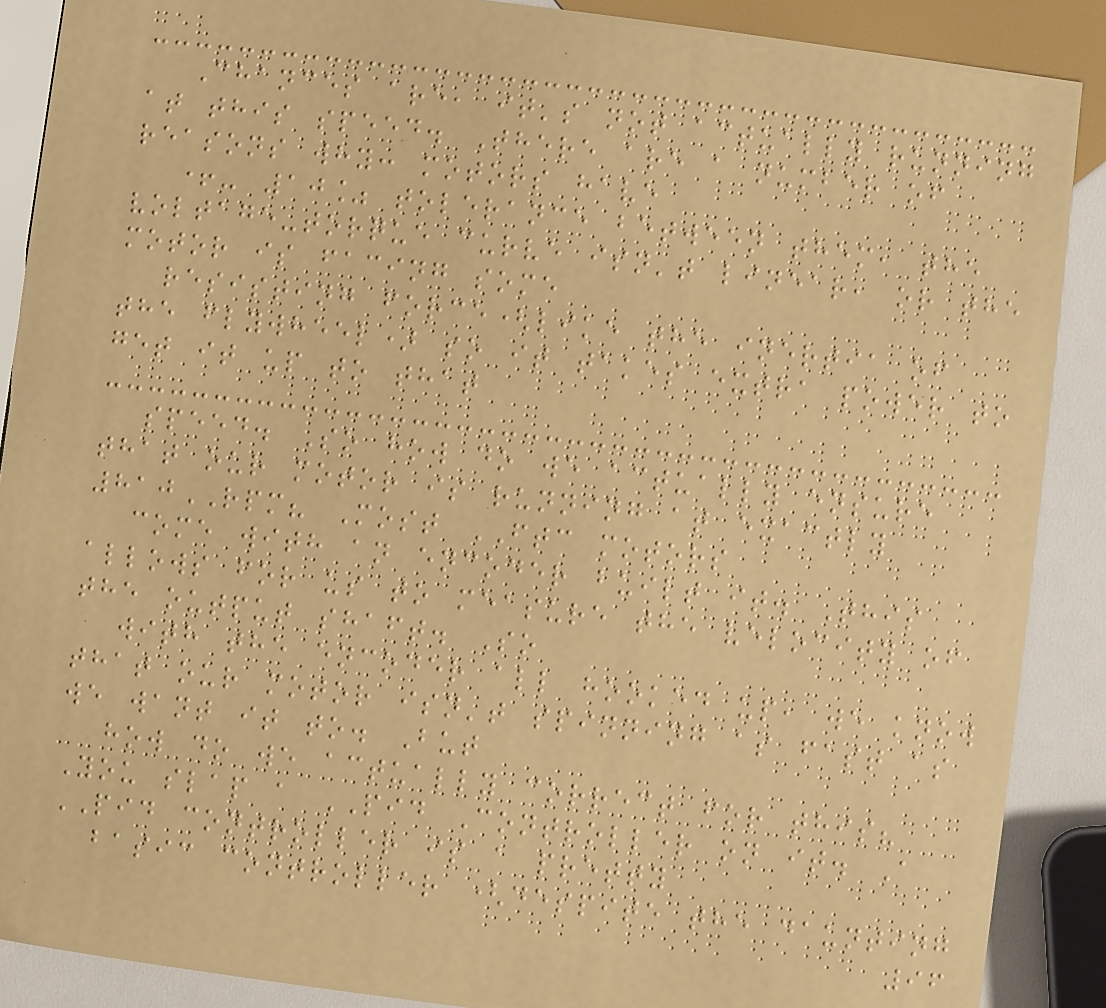Chances are, it's not actually running
at this speed. There are a number of
reasons why: motors have
+- 10% tolerance between them, the
voltage-torque curve isn't linear, or the
motor is facing some
resisting force(like the inertia of
the flywheel) so it takes extra power to
get it up to that
speed. So how do we actually ensure
that our motor is running at exactly
810RPM? Most FTC motors
come with an encoder built it. This
allows for us to measure the velocity of
the output shaft. So
with the encoder all hooked up, we know
that our motor isn't spinning as fast as
we want it to. But
how do we actually correct for this?
You slap a PID Controller on it. A
PID controller is a pretty
basic controller (despite the daunting
96
